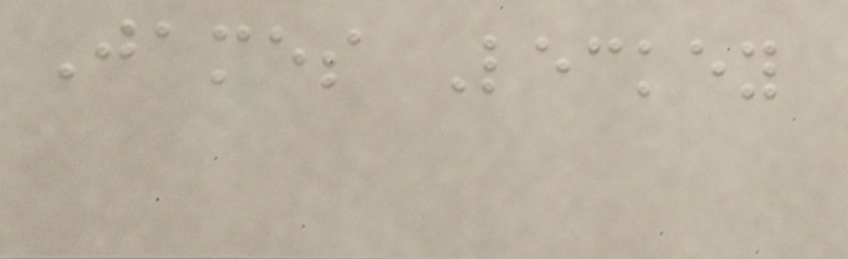James Leckey
